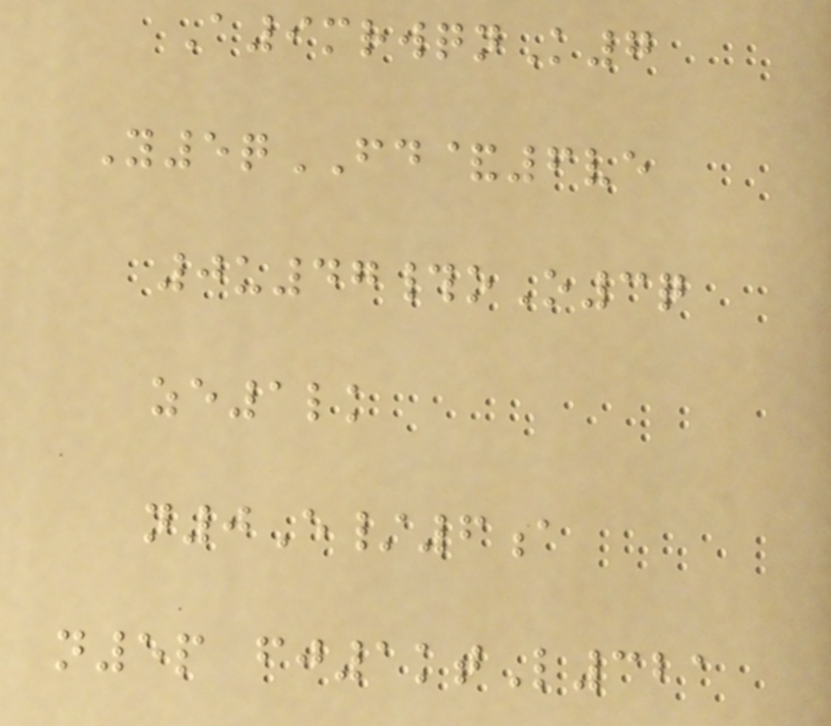A9mrwqnK7
Y5qFD&6ve
0u47#oO3q
ze1lk
n0E/6a
n5p fj1ktL321
